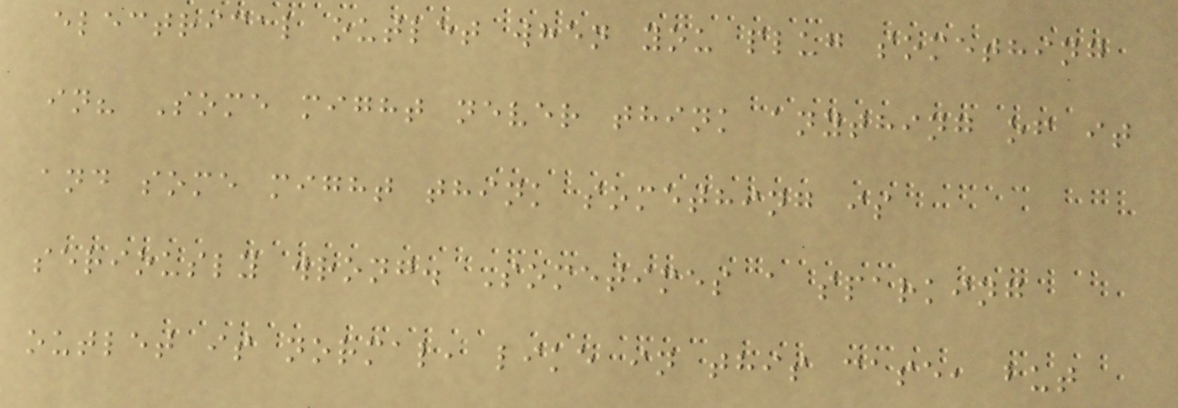electrical outlet when you plug something
in? Some might never think anything of it
and some might think something is
seriously wrong. Sometimes a sparking
outlet is normal, like in this case, but
